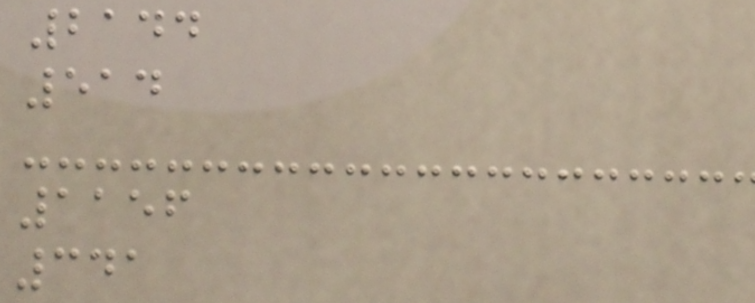2144
514
1156
341
